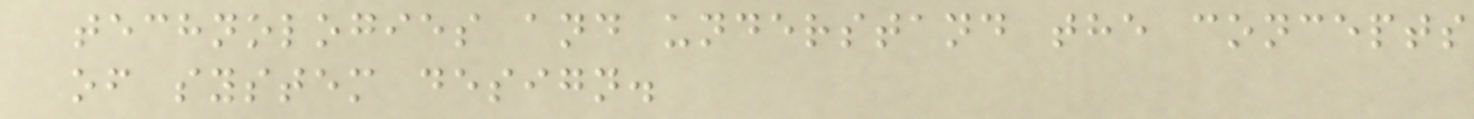technologies and understand the concepts
of system design.
